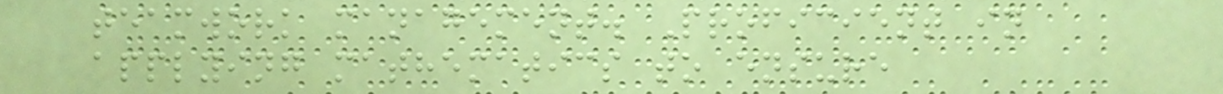teamwork management. Proficient in
applying mathematics to ensure
